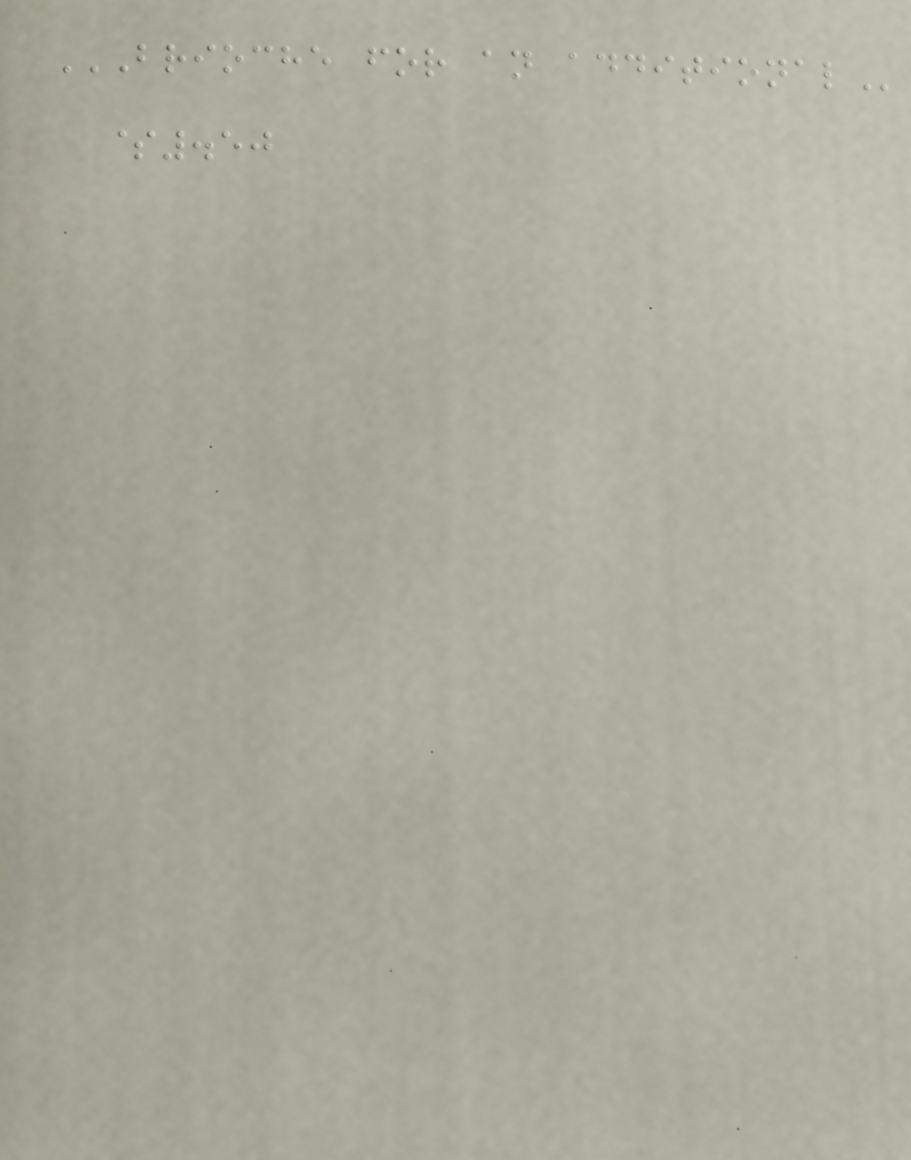BRIOCHE FOR AN ADDITIONAL
$.50
